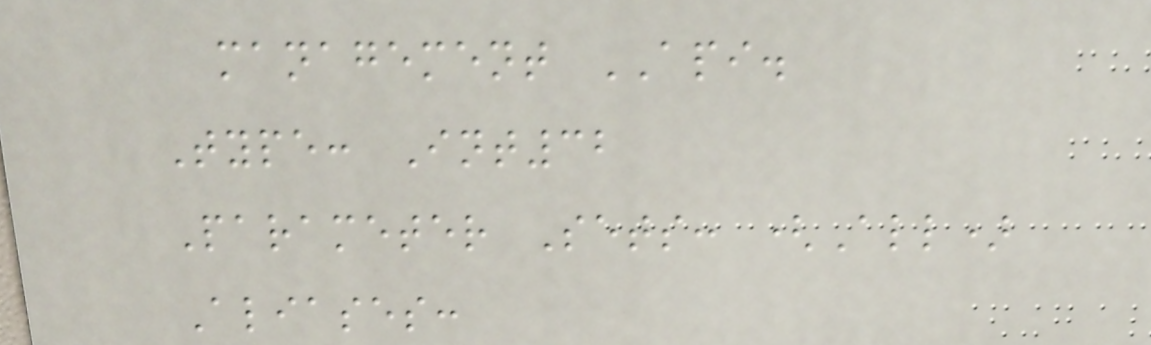management API.
Type: Int32
Parameter Sets: (All)
Aliases:
